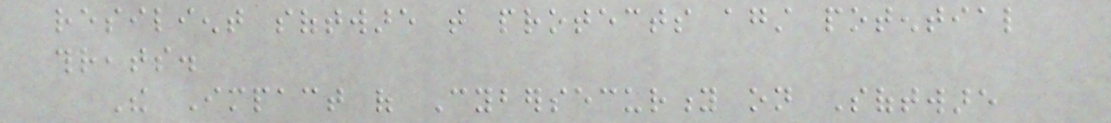resilient software that protects against potential
threats.
The Impact of Cybersecurity on Software
